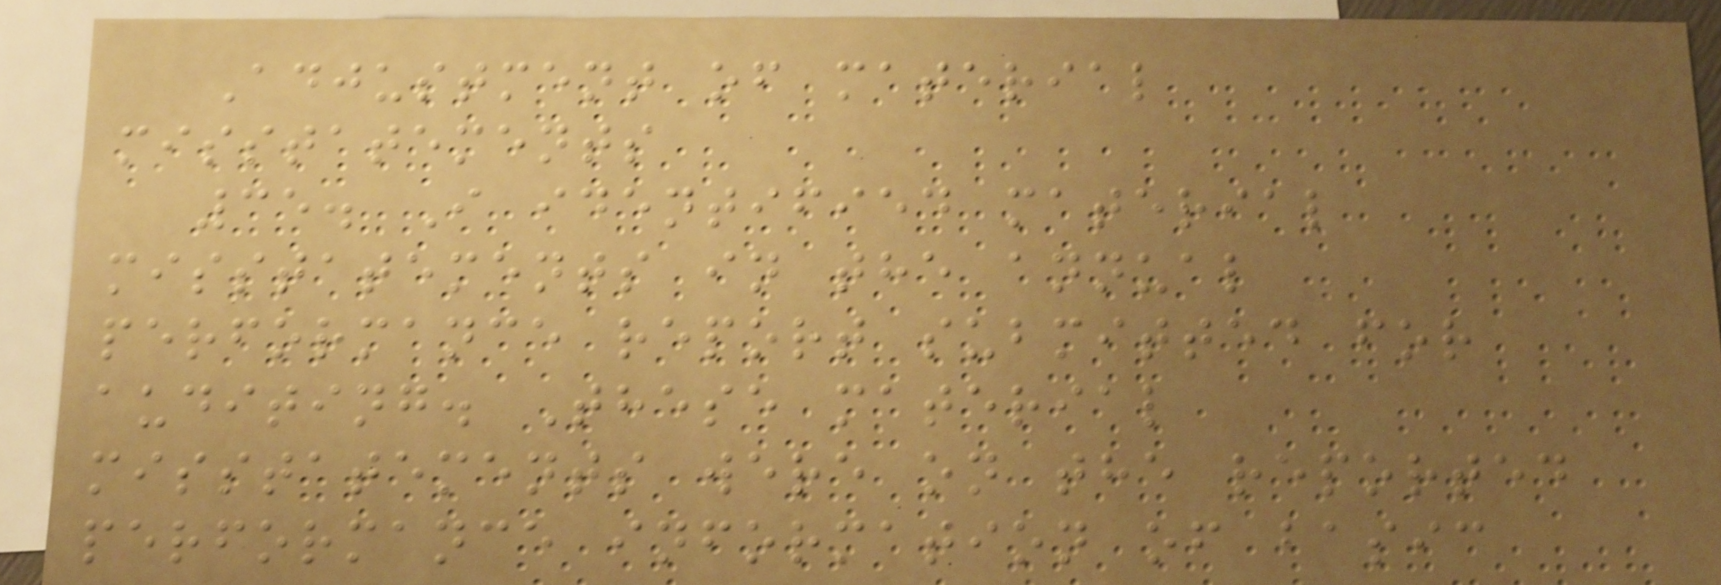Adjustment of material
misstatements
35. I identified material
misstatements in the annual
performance report submitted for
auditing. These material
misstatements were on the reported
performance information of basic
